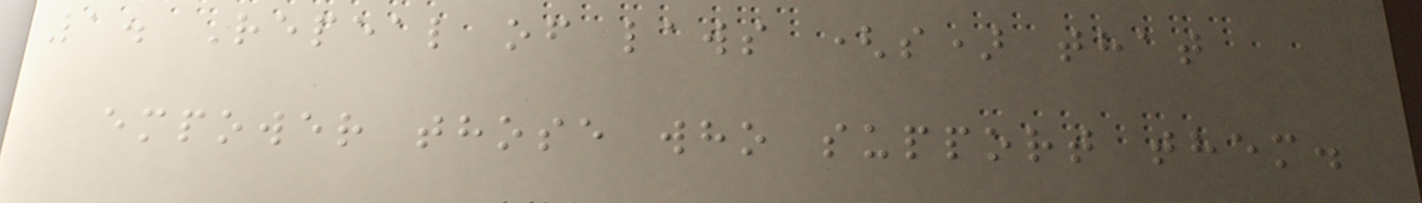1. Repeal of laws (s) that
empower those who support them.
